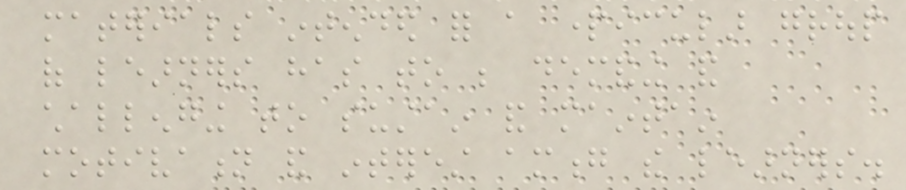materials intended for a particular group
of learners has to be demanding and
challenging to sustain and maintain
motivation and interest among the learners.
